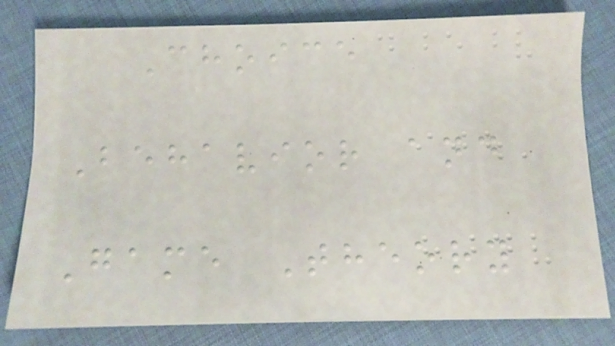Choice
Behavior and
Game Theory
